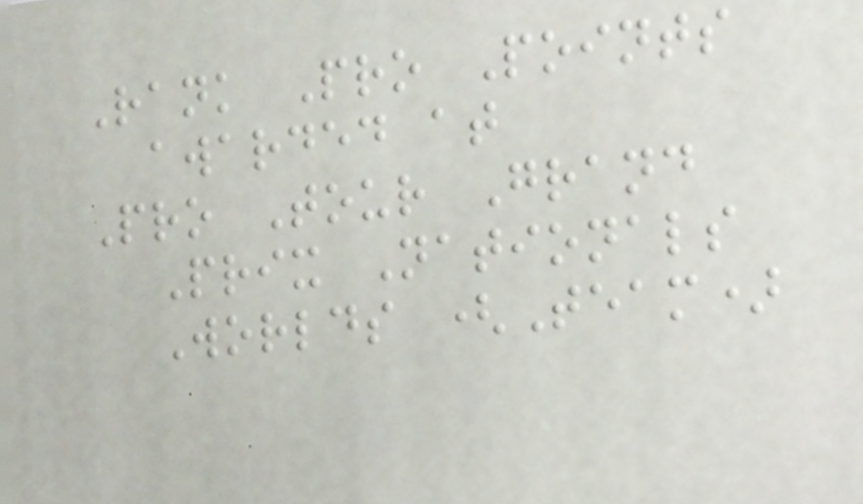Rank Pro Points
awarded at
Pro Tour Grand
Prix Nationals
Worlds (Team)
